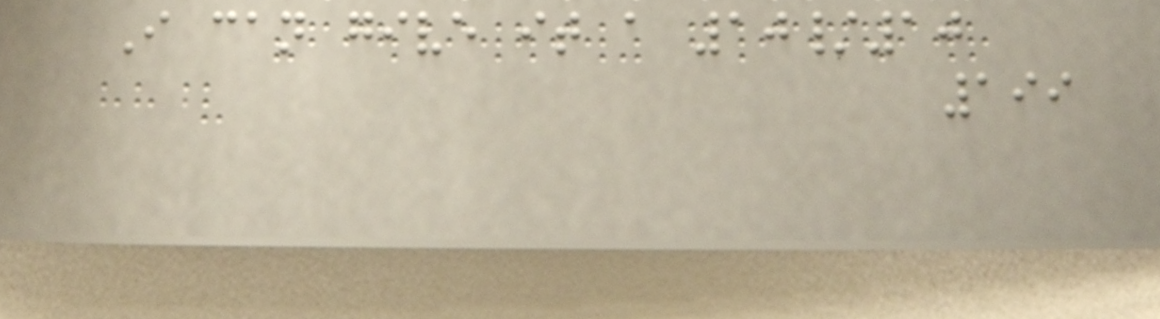I can give it a 10/10
199
